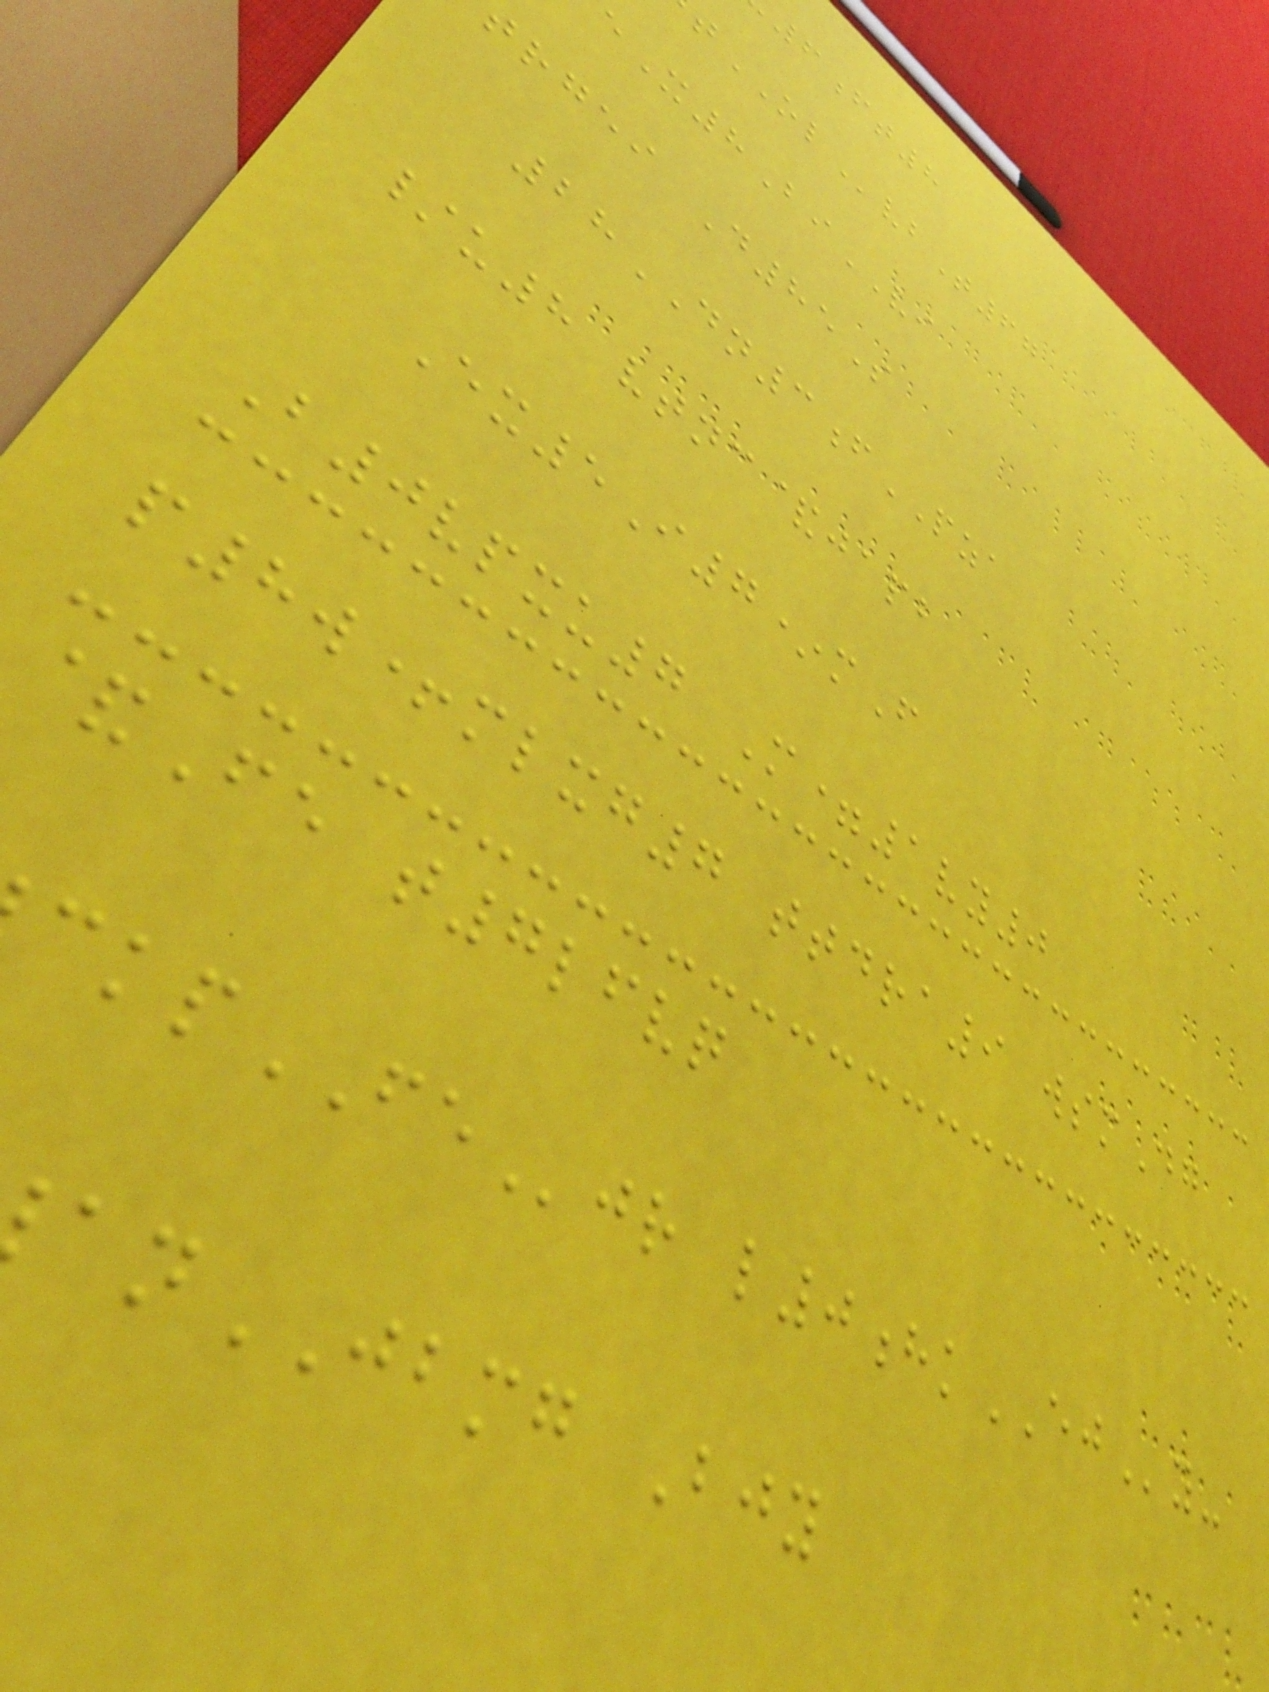6ft8
tOLvbT67
eX8BiVI
trgei D85S
28DN3fPZA
/u8 vtnc&japb
Ex5I7*mF
B0vpxu7 M=1vy0
p8w+mlxg7 ttdra9 wsmDg
&Fe t7lfvq
kpFEjr l0hkEJy-
nJBMG Bjy
